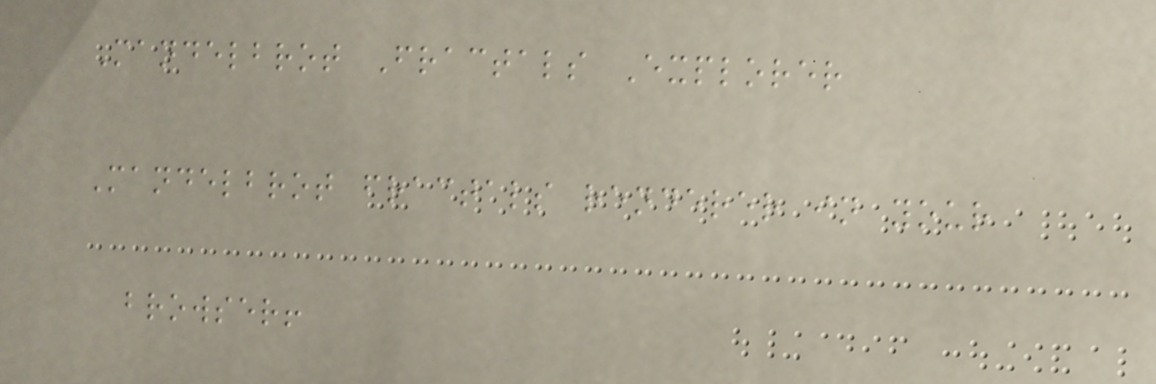Mandelbrot Fractals Explorer
Mandelbrot fractals renderer in your
browser!
